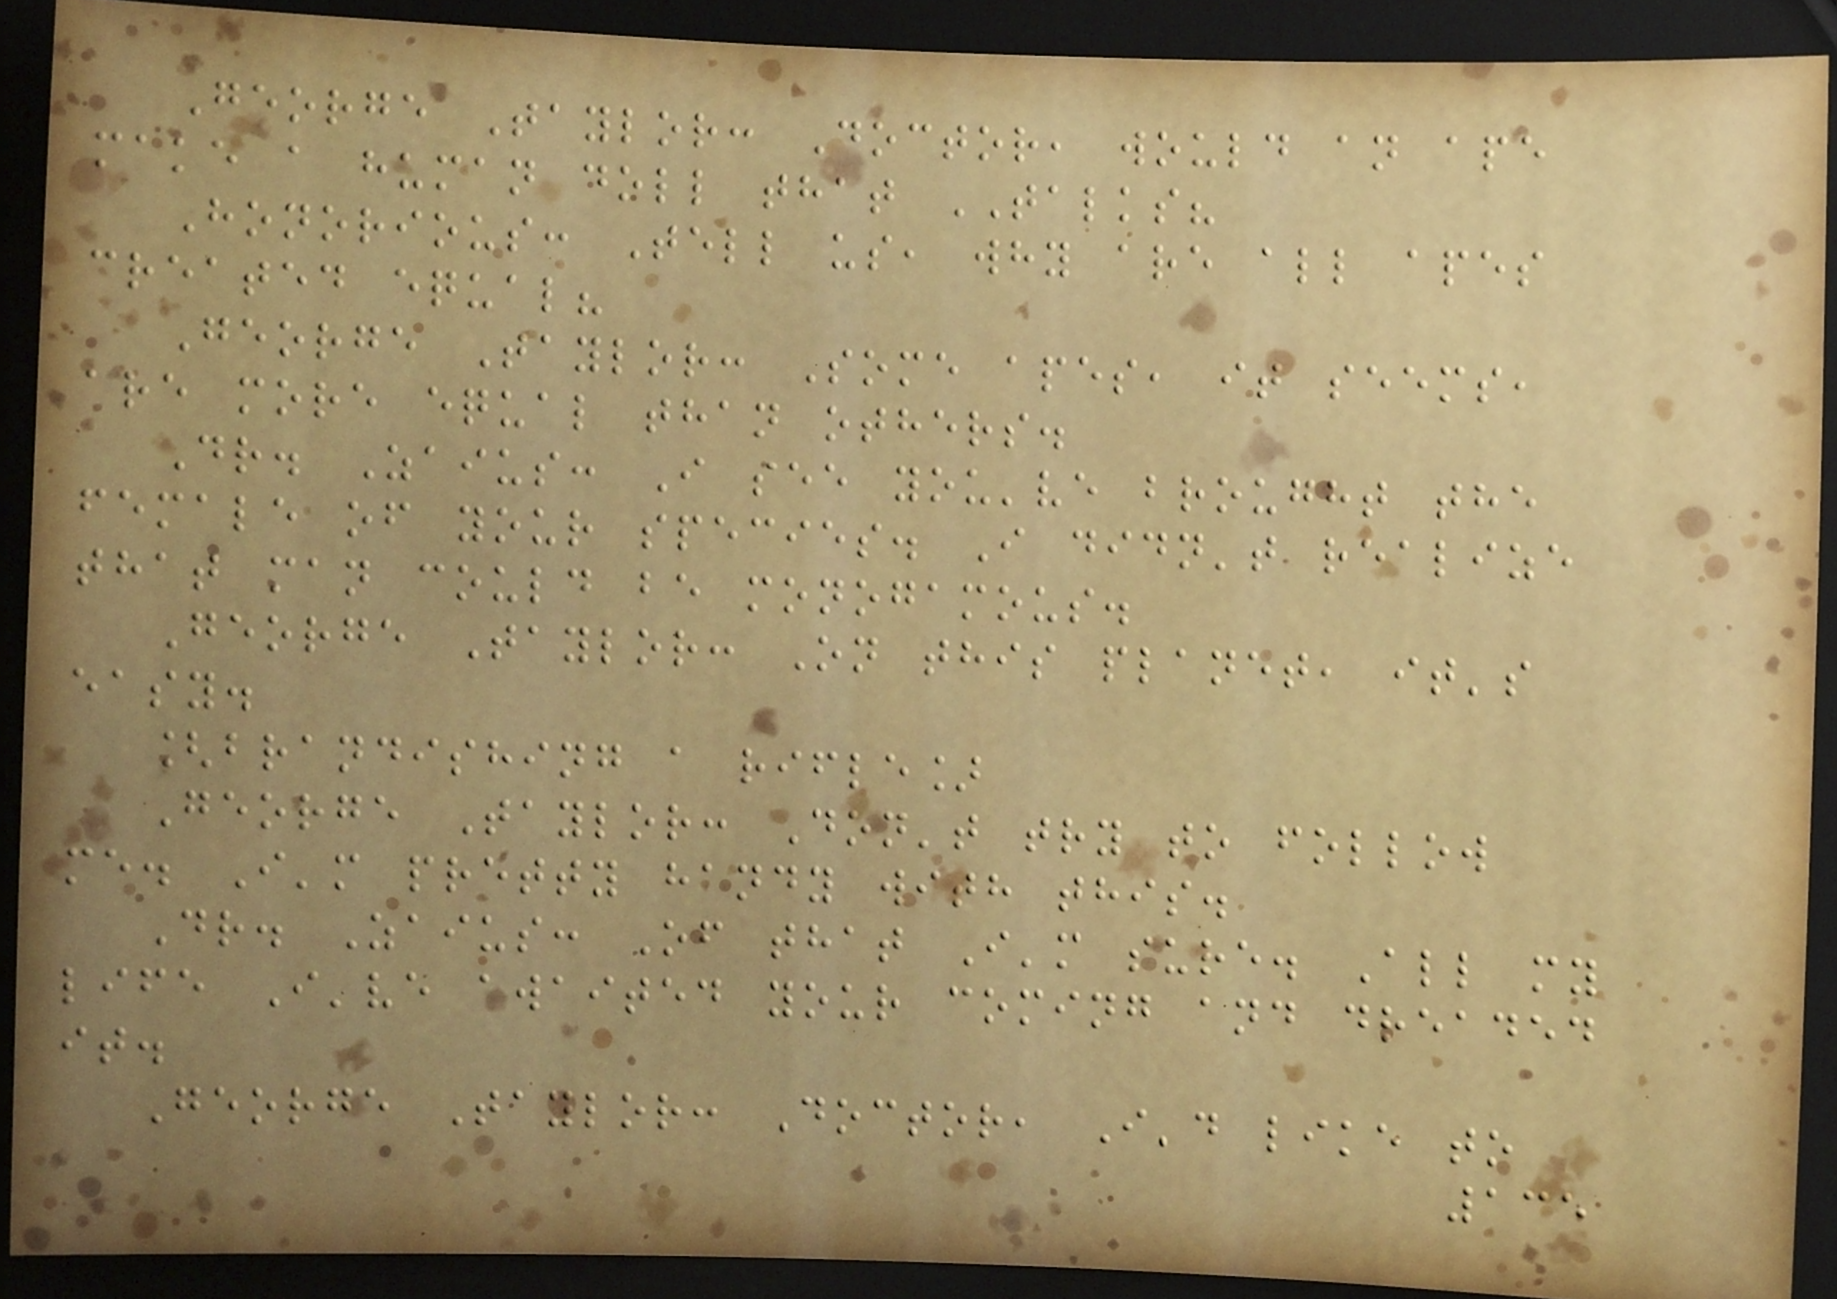George Taylor: Doctor, would an ape
make a human doll that TALKS?
Honorious: Tell us, why are all apes
created equal?
George Taylor: Some apes, it seems,
are more equal than others.
Dr. Zaius: I see you've brought the
female of your species. I didn't realize
that man could be monogamous.
George Taylor: On this planet, it's
easy.
[brandishing a rifle]
George Taylor: Don't try to follow
me. I'm pretty handy with this.
Dr. Zaius: Of that I'm sure. All my
life I've awaited your coming and dreaded
it.
George Taylor: Doctor, I'd like to
135
